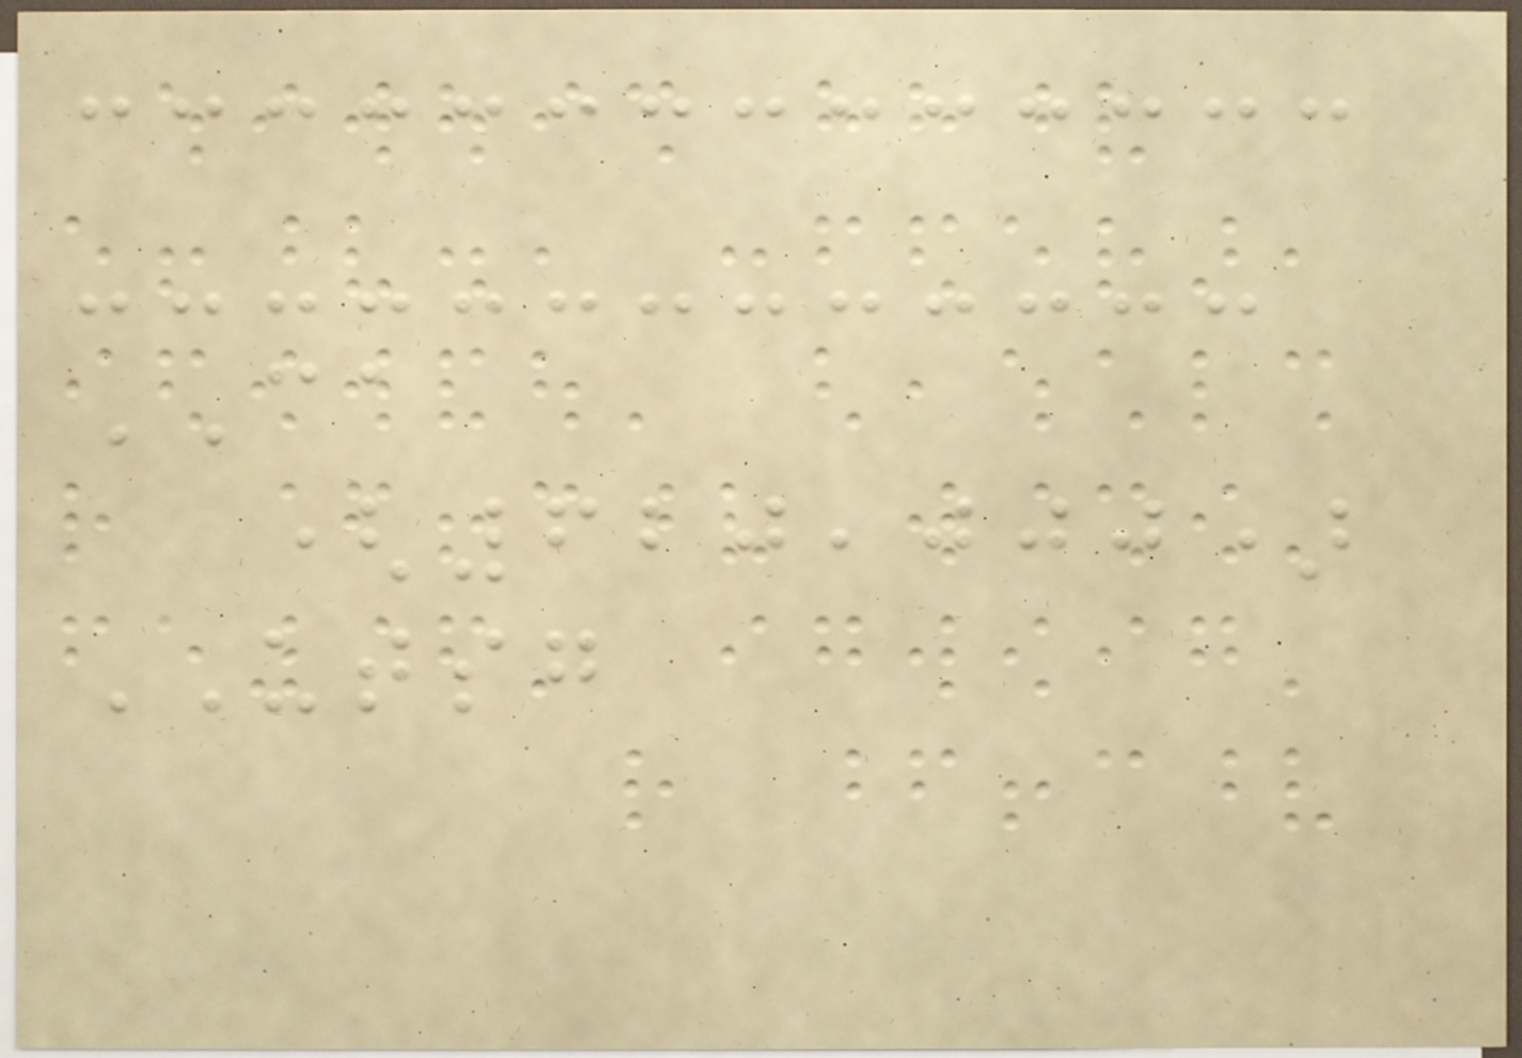CA
(620,000)
UTSG
